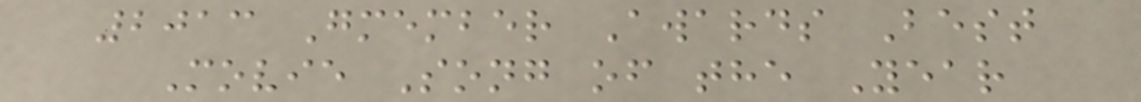2013 Gmember Awards Best
Movie Song of the Year
